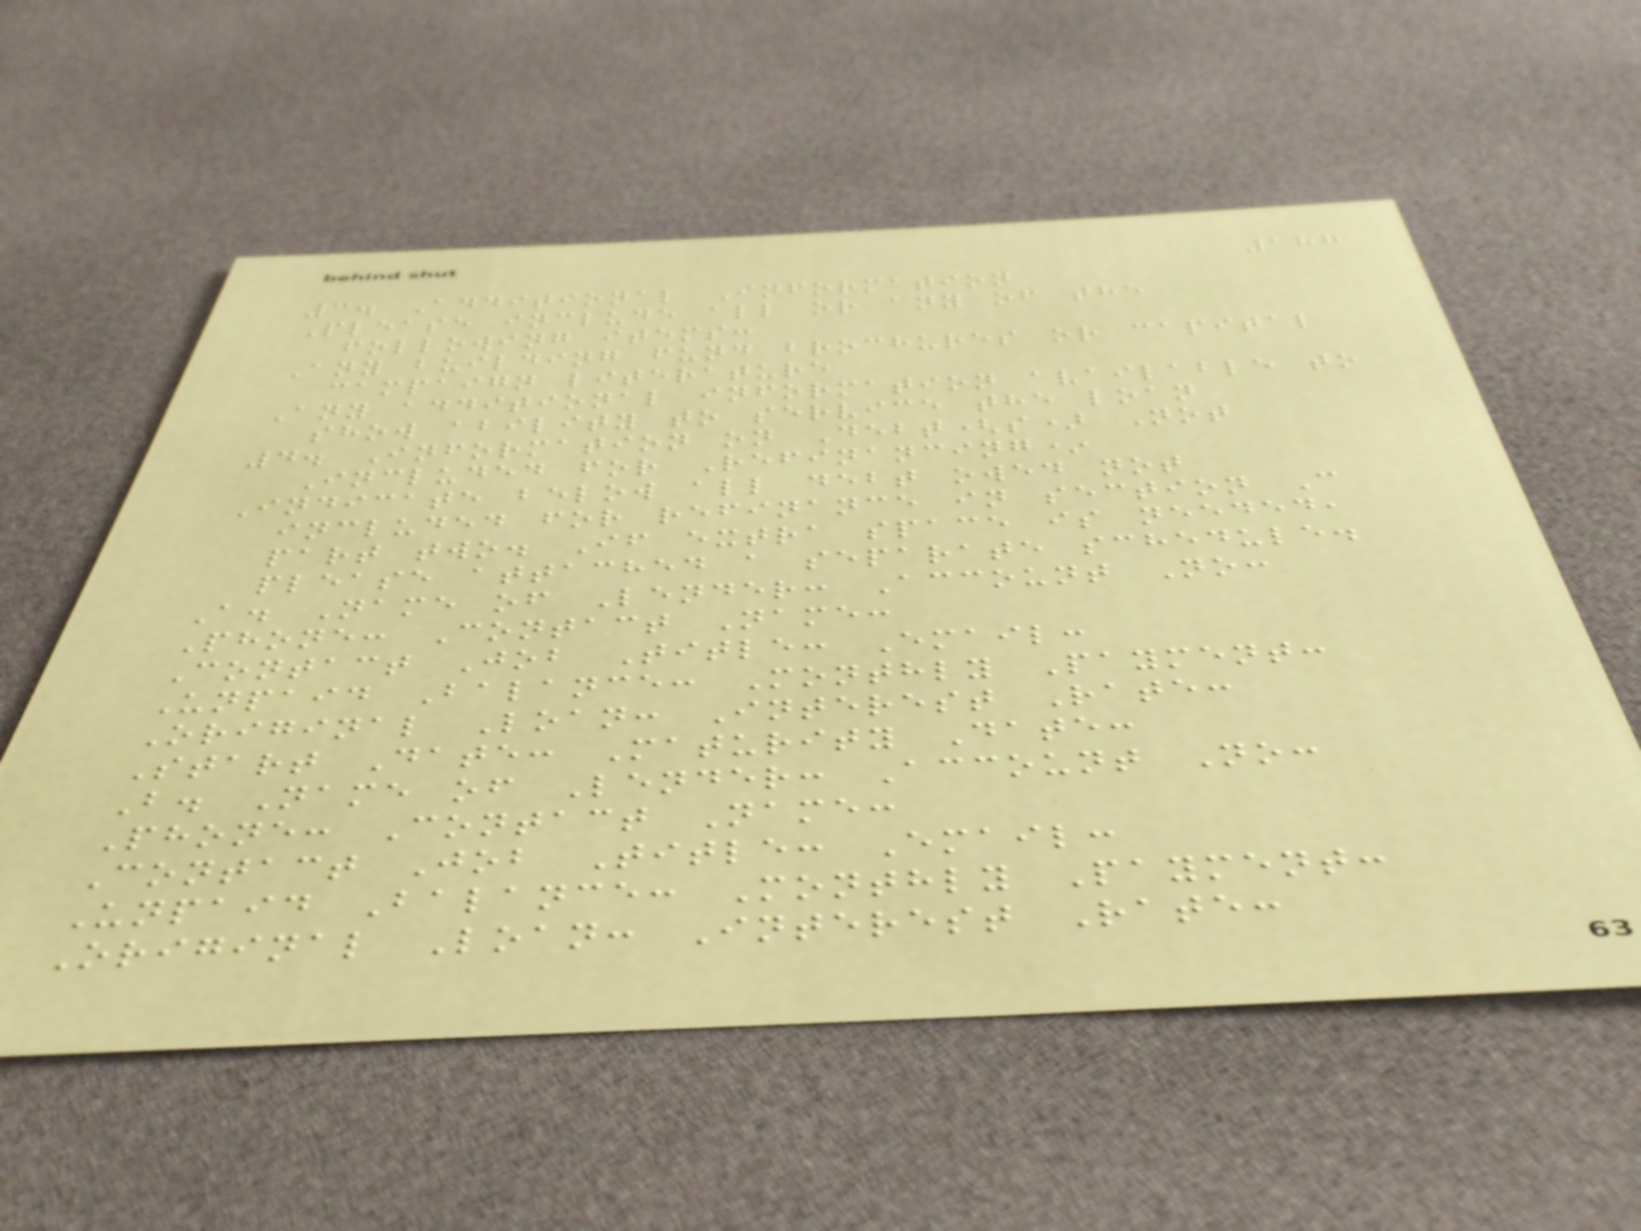187
3. Additional Information
Please include all or any of the
following items:
Any building fund brochures or capital
campaign literature
Any additional information available to
show ability to service the loan
4. Information on Debt(s) Not
Included for Refinancing*
Indicate below all debt owed not
included for refinance in section C
part two. If extra space is needed,
please attached a separate schedule.
A. Name of Lender: Account No:
Phone: Contact Name:
Contact Job Title: Email:
Unpaid Balance: Monthly Payment:
Original Loan: Interest Rate:
Start Date: Maturity Date:
B. Name of Lender: Account No:
Phone: Contact Name:
Contact Job Title: Email:
Unpaid Balance: Monthly Payment:
Original Loan: Interest Rate:
